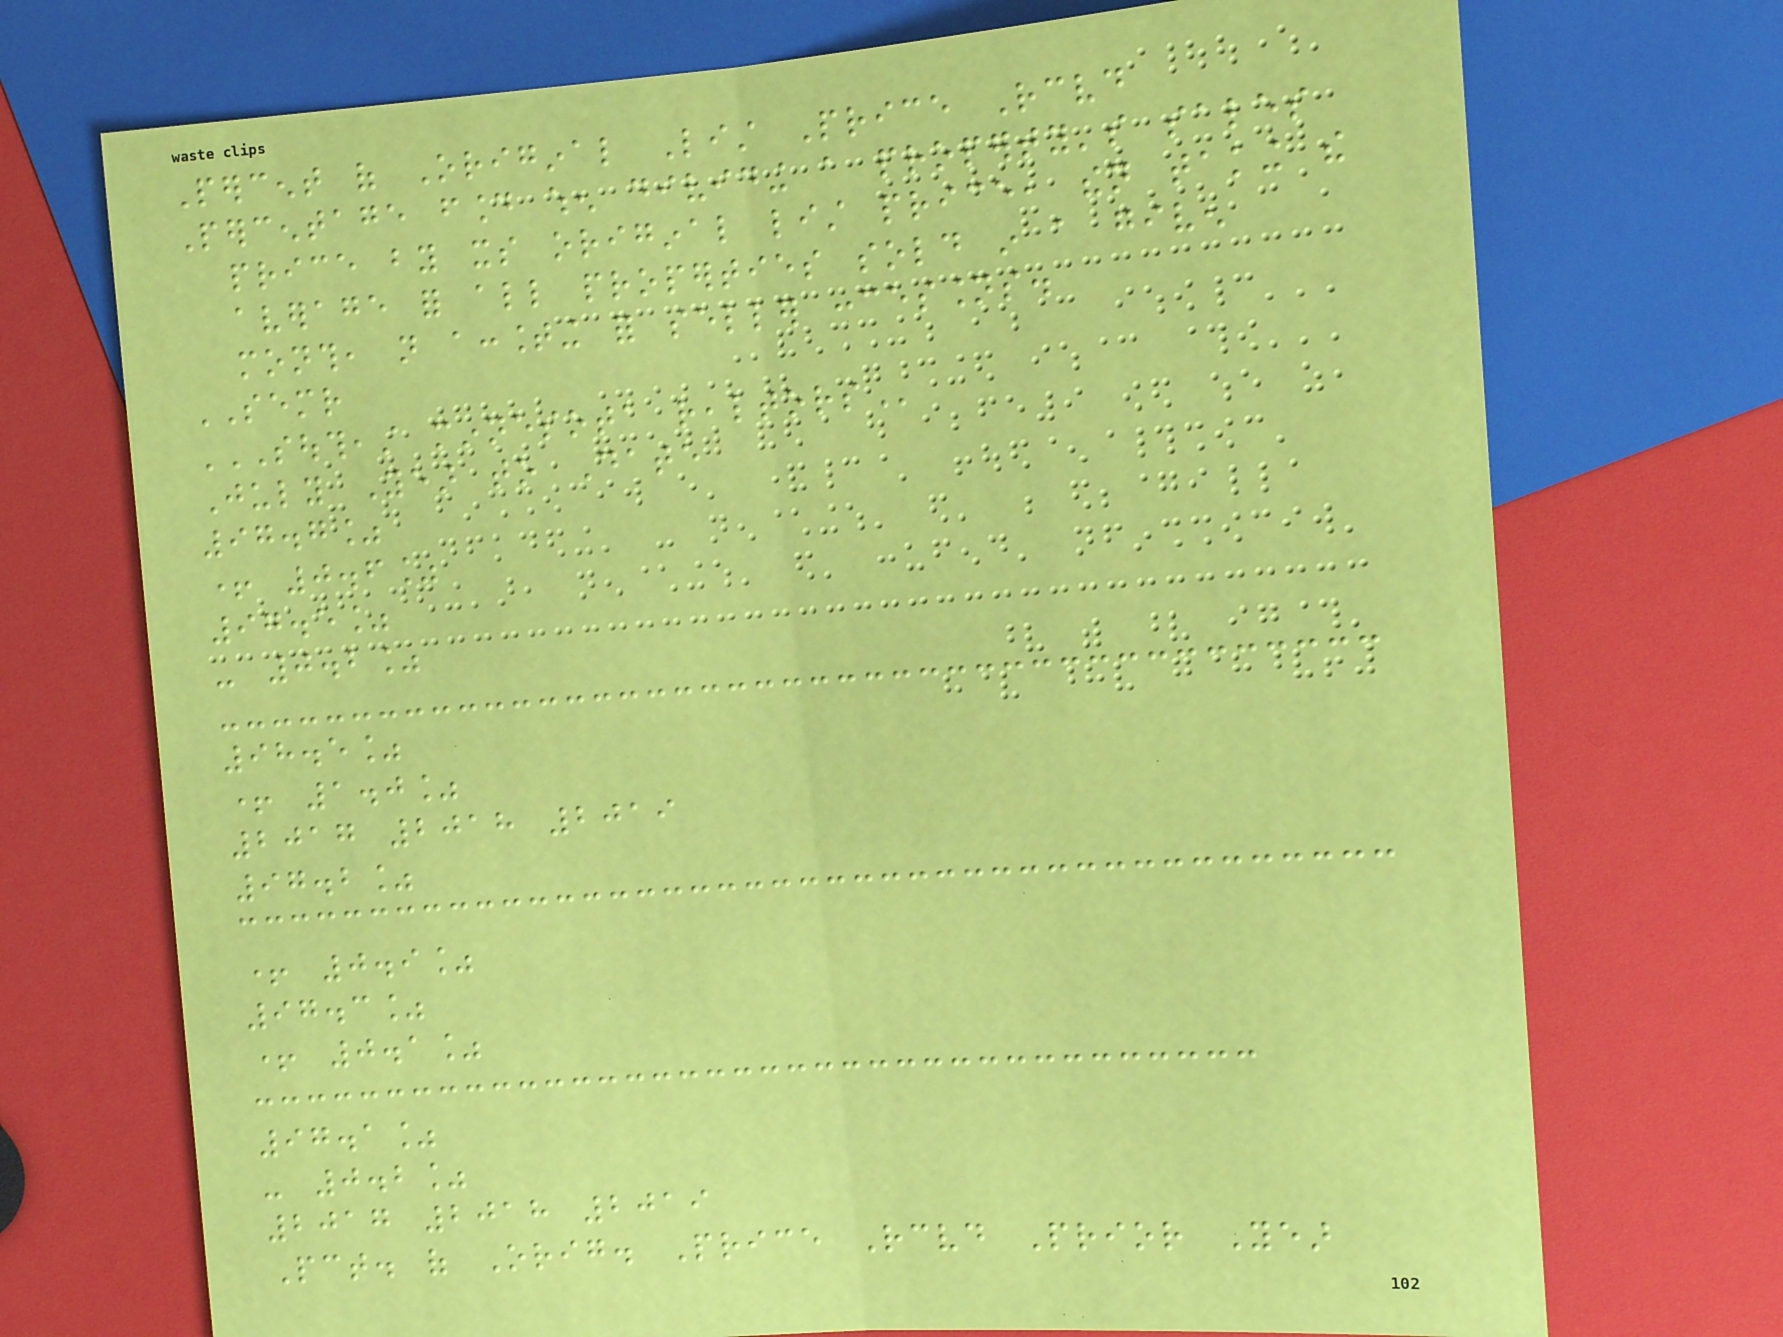Percent of Original List Price Received
Percentage found when dividing a property's sales
price by its original list price, then taking the
average for all properties sold in a given
month, not accounting for seller concessions.
SEMR
SOUTHEAST MINNESOTA REALTORS
July Year to Date
97.7%
+ 0.6%
97.5%
- 0.2%
98.5%
+ 1.0%
2017 2018 2019
97.2%
+ 0.9%
97.3%
+ 0.1%
97.1%
- 0.2%
2017 2018 2019
Pct. of Orig. Price Received Prior Year
